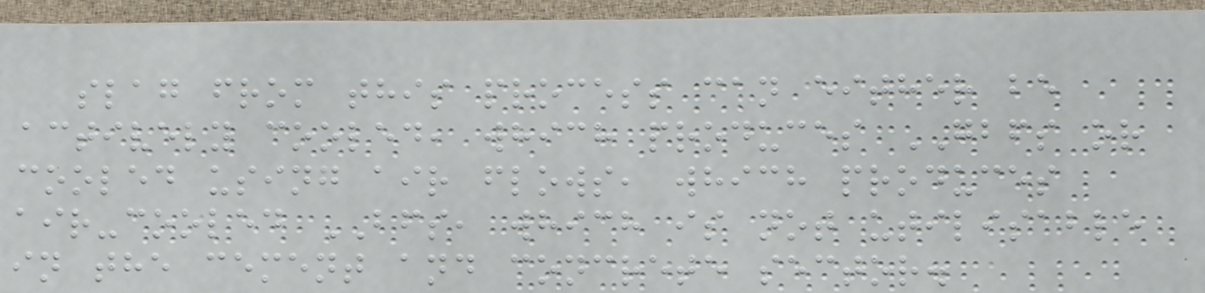slag from this process can either be
actively cooled, which produces GBFS or
cooled using air flows, which produces
air-cooled BFS, which is not utilisable
in the cement and concrete sector.
